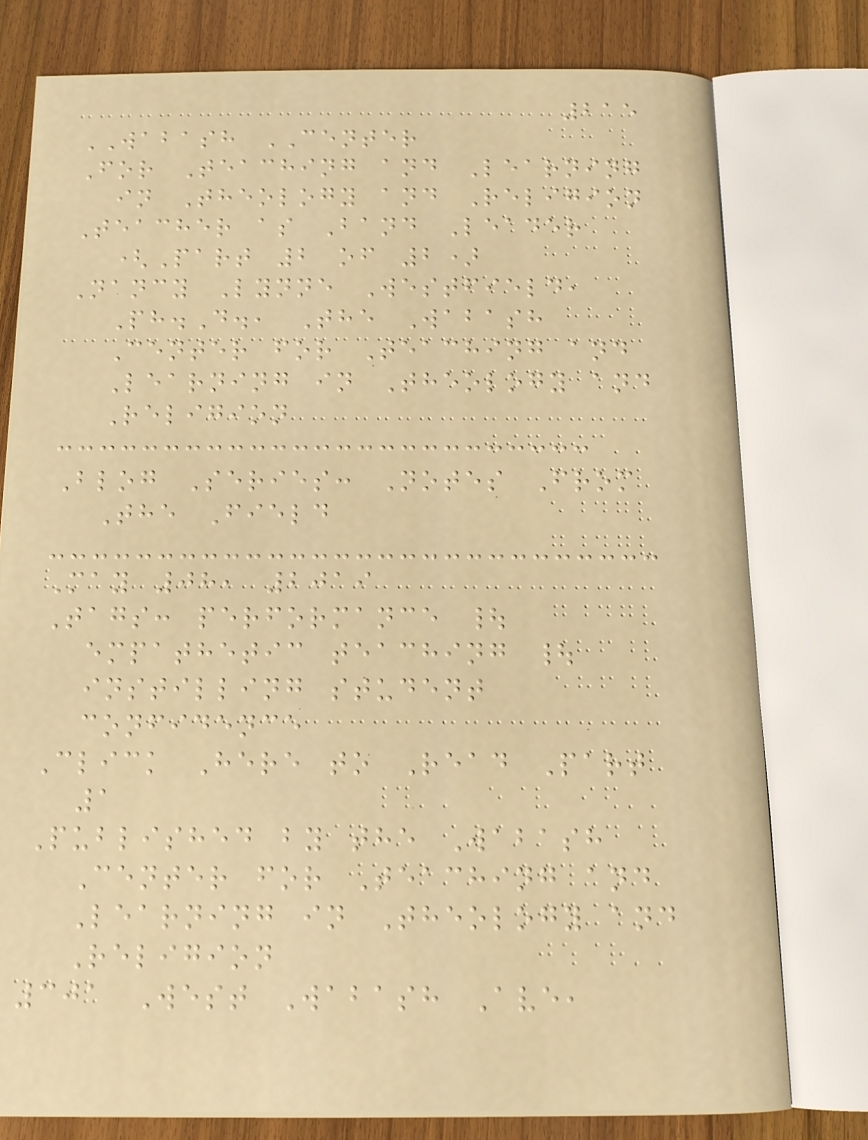215
WABASH CENTER
For Teaching and Learning
in Theology and Religion
Teacher as Band Leader
(Part 2 of 2)
Nancy Lynne Westfield,
Ph.D., The Wabash
Center for Teaching and
Learning in Theology and
Religion
Blog Series: Notes From
The Field
May 08, 2019
Tags: performance |
empathetic teaching |
instilling student
confidence
Click Here to Read Part
1
Published by the Wabash
Center for Teaching and
Learning in Theology and
Religion
301 West Wabash Ave,
